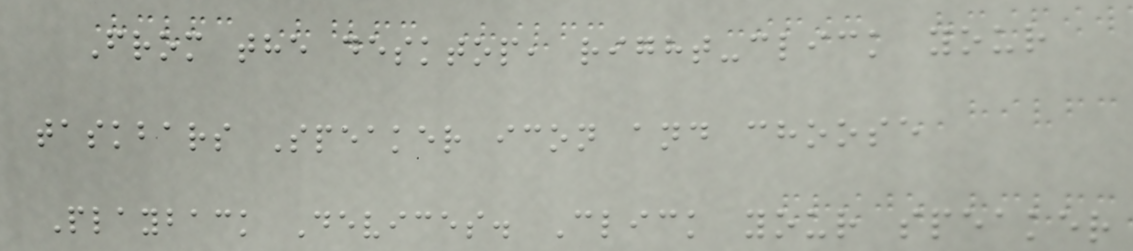From the desktop, right-click your
taskbars Speaker icon and choose
Playback Devices. Click your speaker
